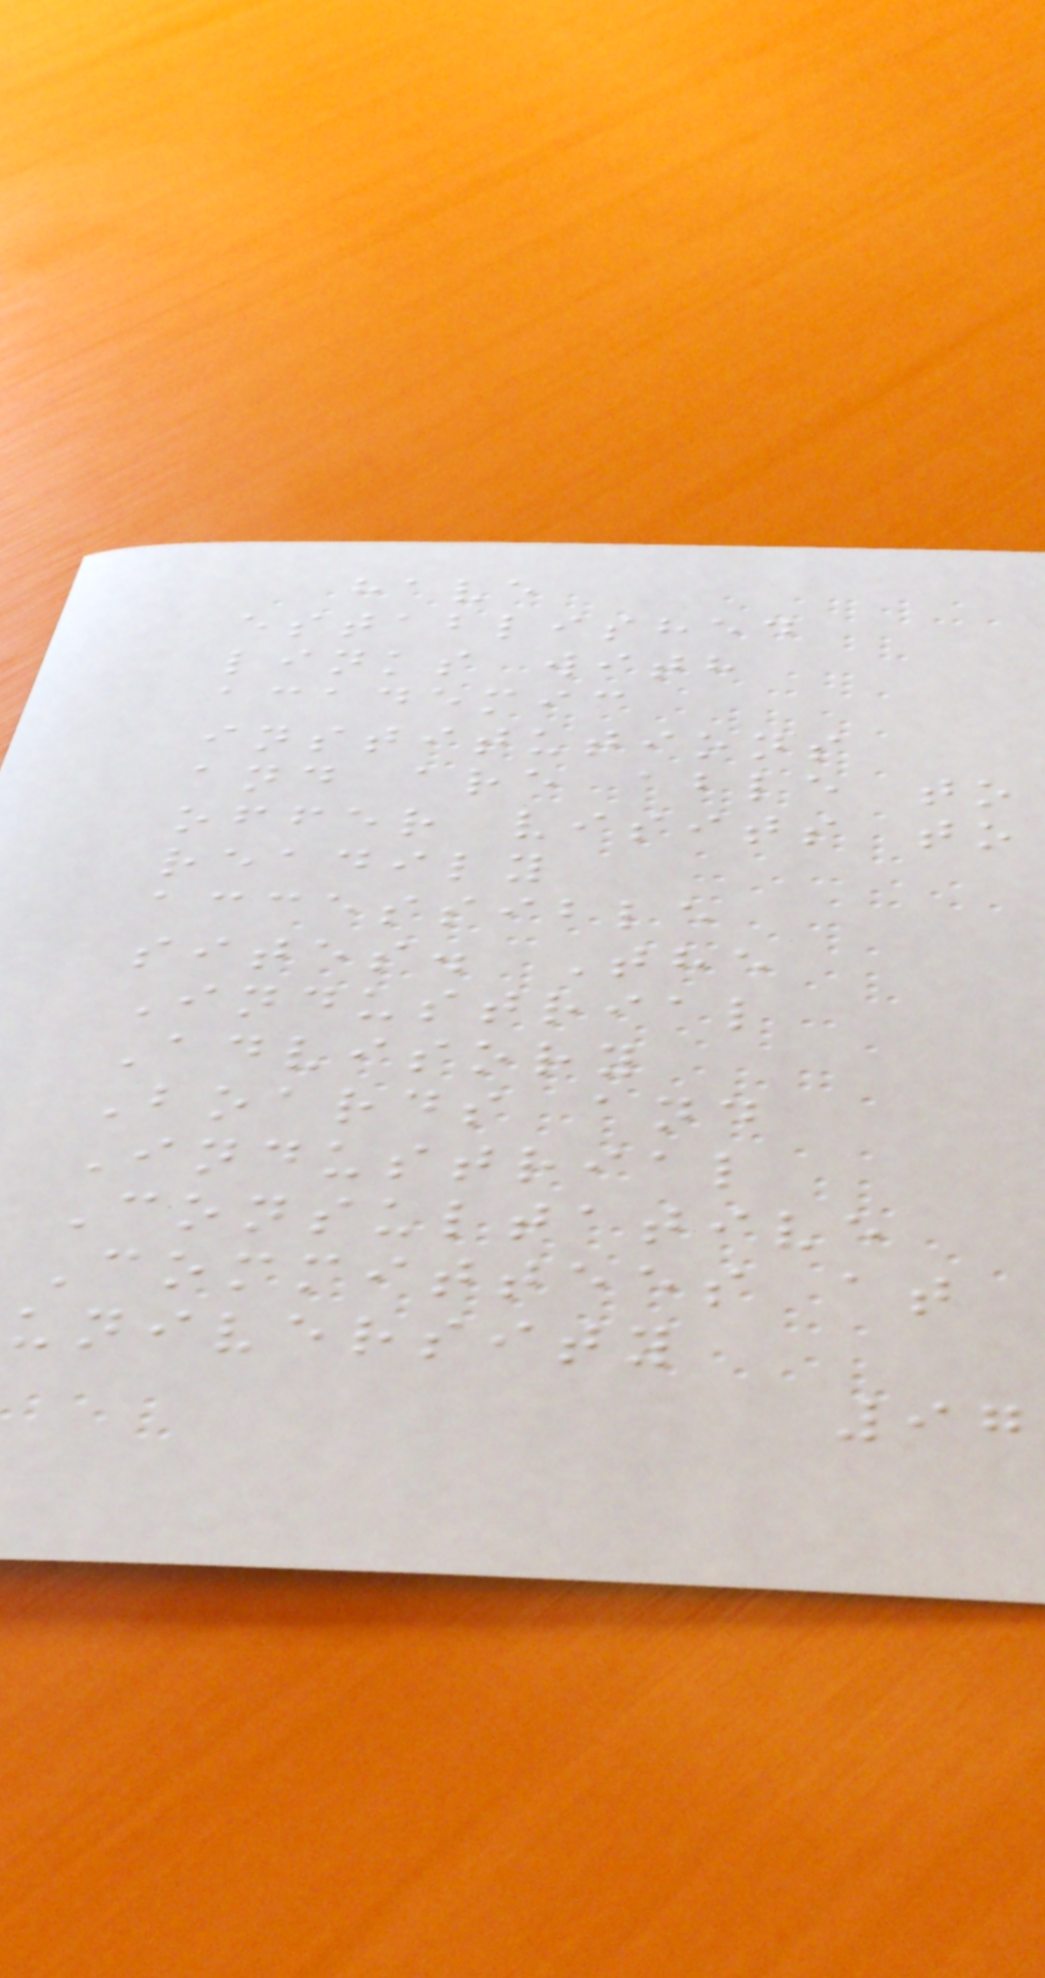have
established
links with
academic
institutions
and are able to
offer visits to
readily
accessible
sites. The
Industrial
Advisory
Boards and
Industrial
Consultative
Committees at
university
97
